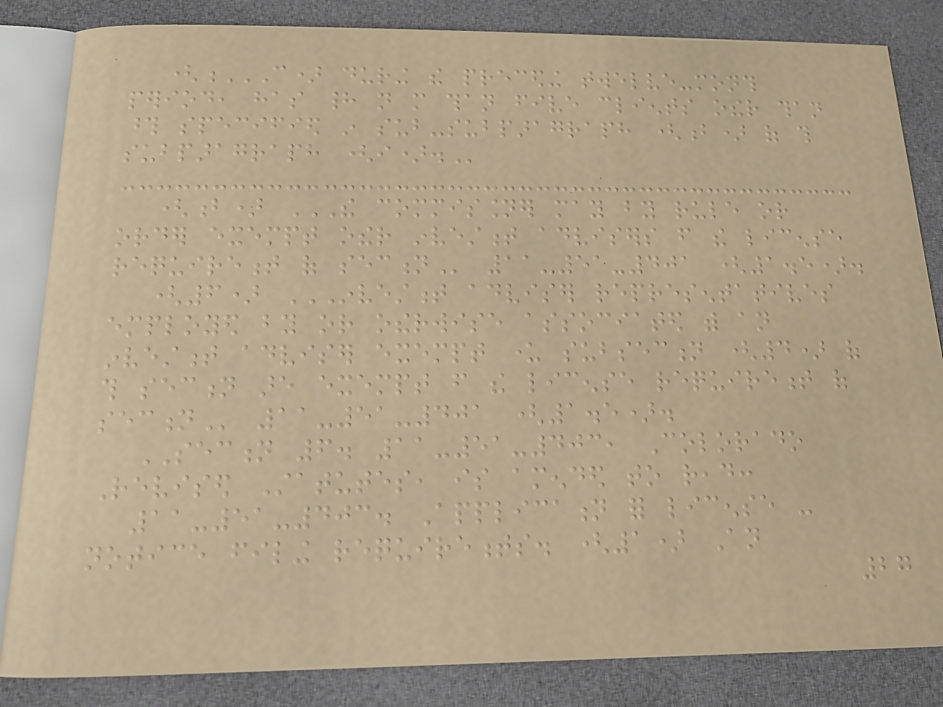(C) DURING THE PRECEDING TWELVE-MONTH
PERIOD, HAS HAD NOT MORE THAN FIVE CLIENTS OTHER THAN
THOSE SPECIFIED IN SUB-SUBPARAGRAPH (B) OF THIS
SUBPARAGRAPH (I).
(b) THE COMMISSIONER MAY BY RULE OR
ORDER EXEMPT OTHER INVESTMENT ADVISERS FROM THE LICENSE
REQUIREMENT OF SECTION 11-51-401 (1.5).
(6) INVESTMENT ADVISER REPRESENTATIVES
EMPLOYED BY OR OTHERWISE ASSOCIATED WITH AN
INVESTMENT ADVISER EXEMPT UNDER SUBSECTION (4) OF
THIS SECTION ARE EXEMPT FROM THE LICENSE REQUIREMENT OF
SECTION 11-51-401 (1.5).
SECTION 6. 11-51-403, Colorado
Revised Statutes, is amended to read:
11-51-403. Application for license -
notice filing requirements. (1) An
27
